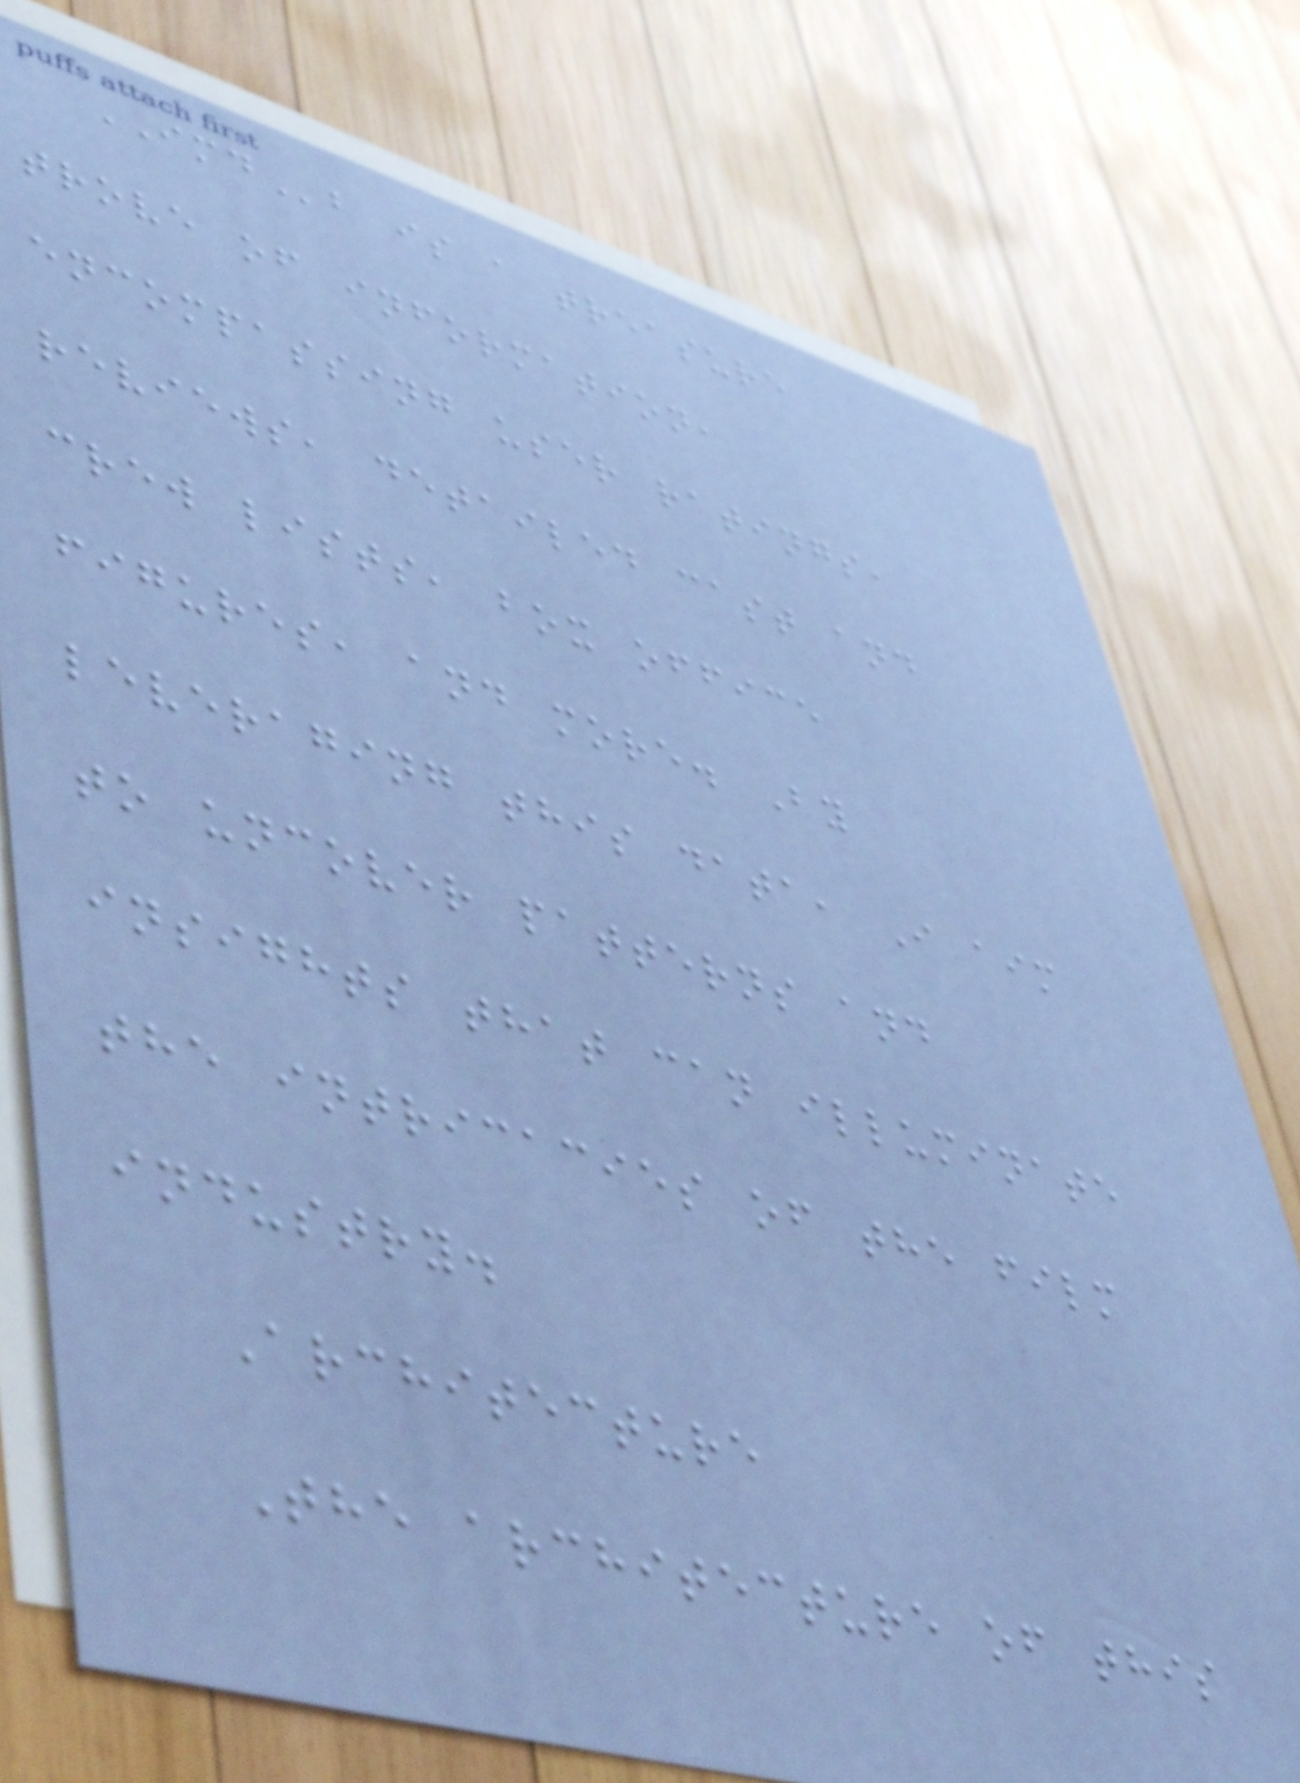IMDb is a treasure
trove of information,
encompassing user ratings,
reviews, detailed cast and
crew lists, box office
figures, and more. By
leveraging this data, I aim
to uncover patterns and
insights that can illuminate
the intricacies of the film
industry.
Architecture
The architecture of this
